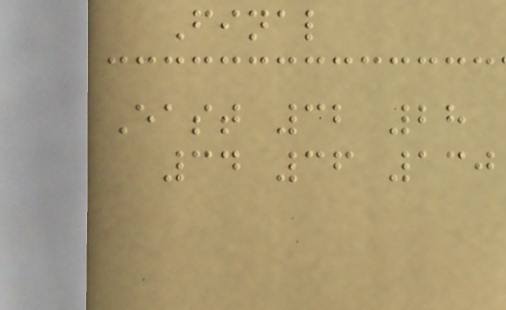Final
East 32 28
34 36 130
